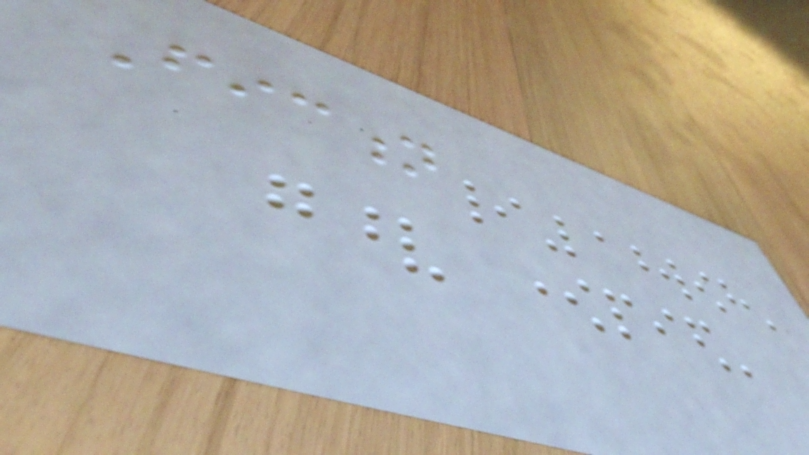Fiction
